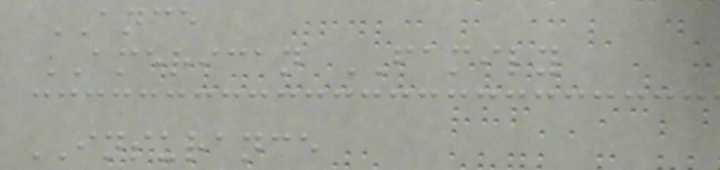ANCE
AMERICAN FAMILY
INSURANCE
